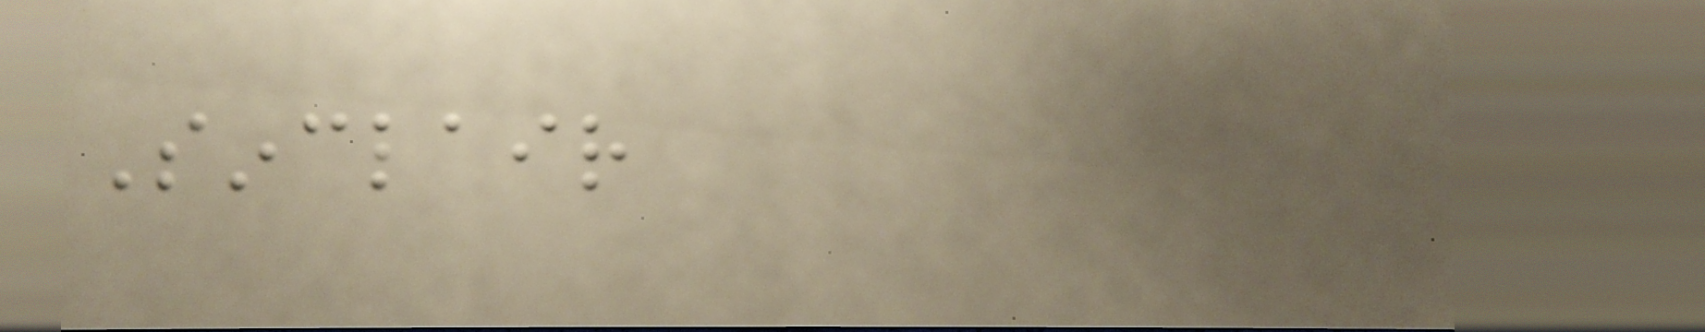Sinclair
